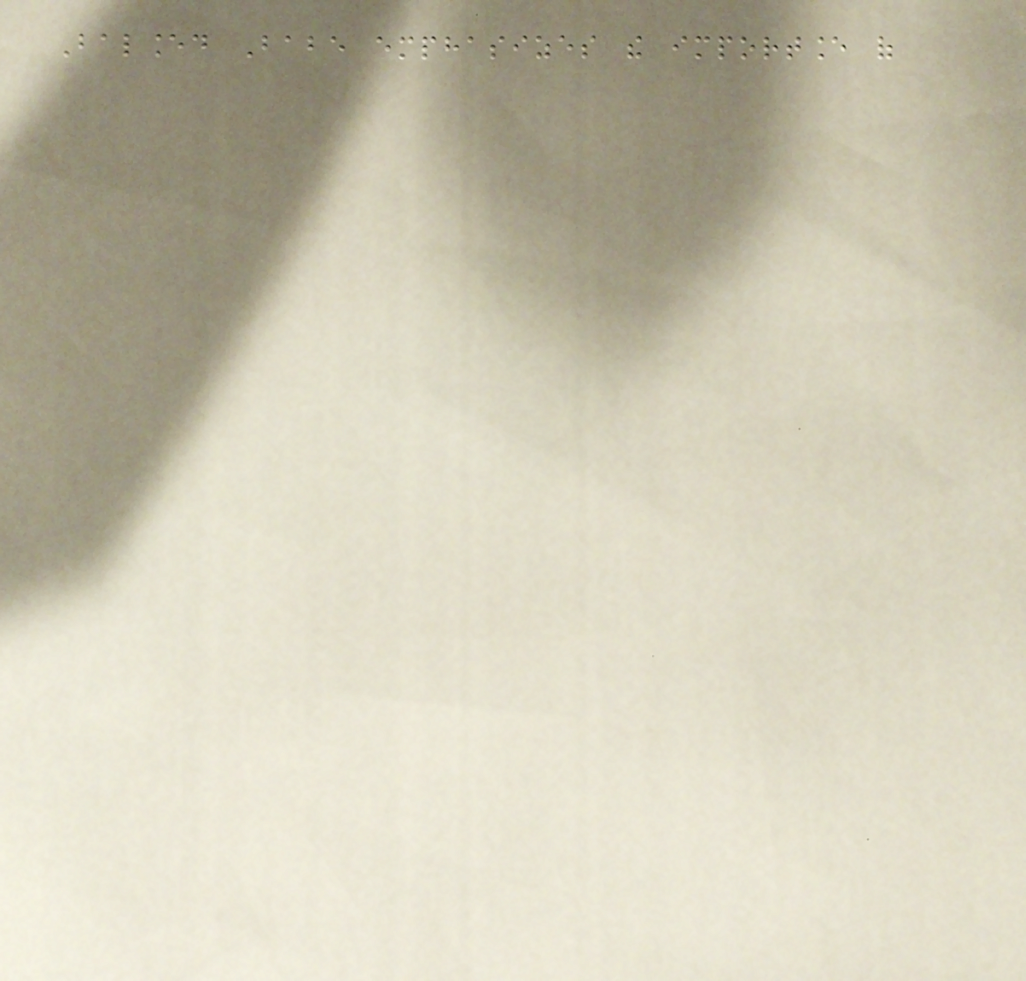Balanced Babe emphasizes the importance of
